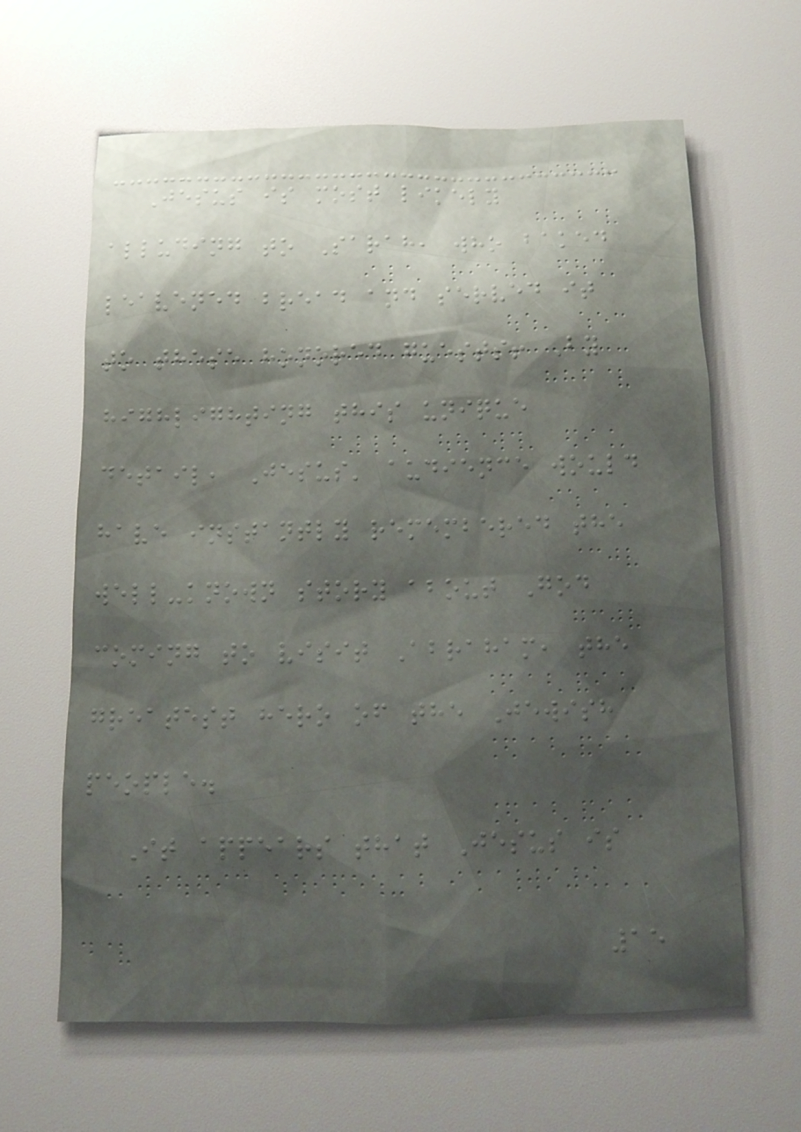Jesus is most likely
alluding to Sarah, who baked
leavened bread and served it
to these honored guests! By
highlighting this unique
detail, Jesus' audience would
have instantly remembered the
well-known story about God
coming to visit Abraham, the
greatest hero of the Jewish
people.
It appears that Jesus is
15
